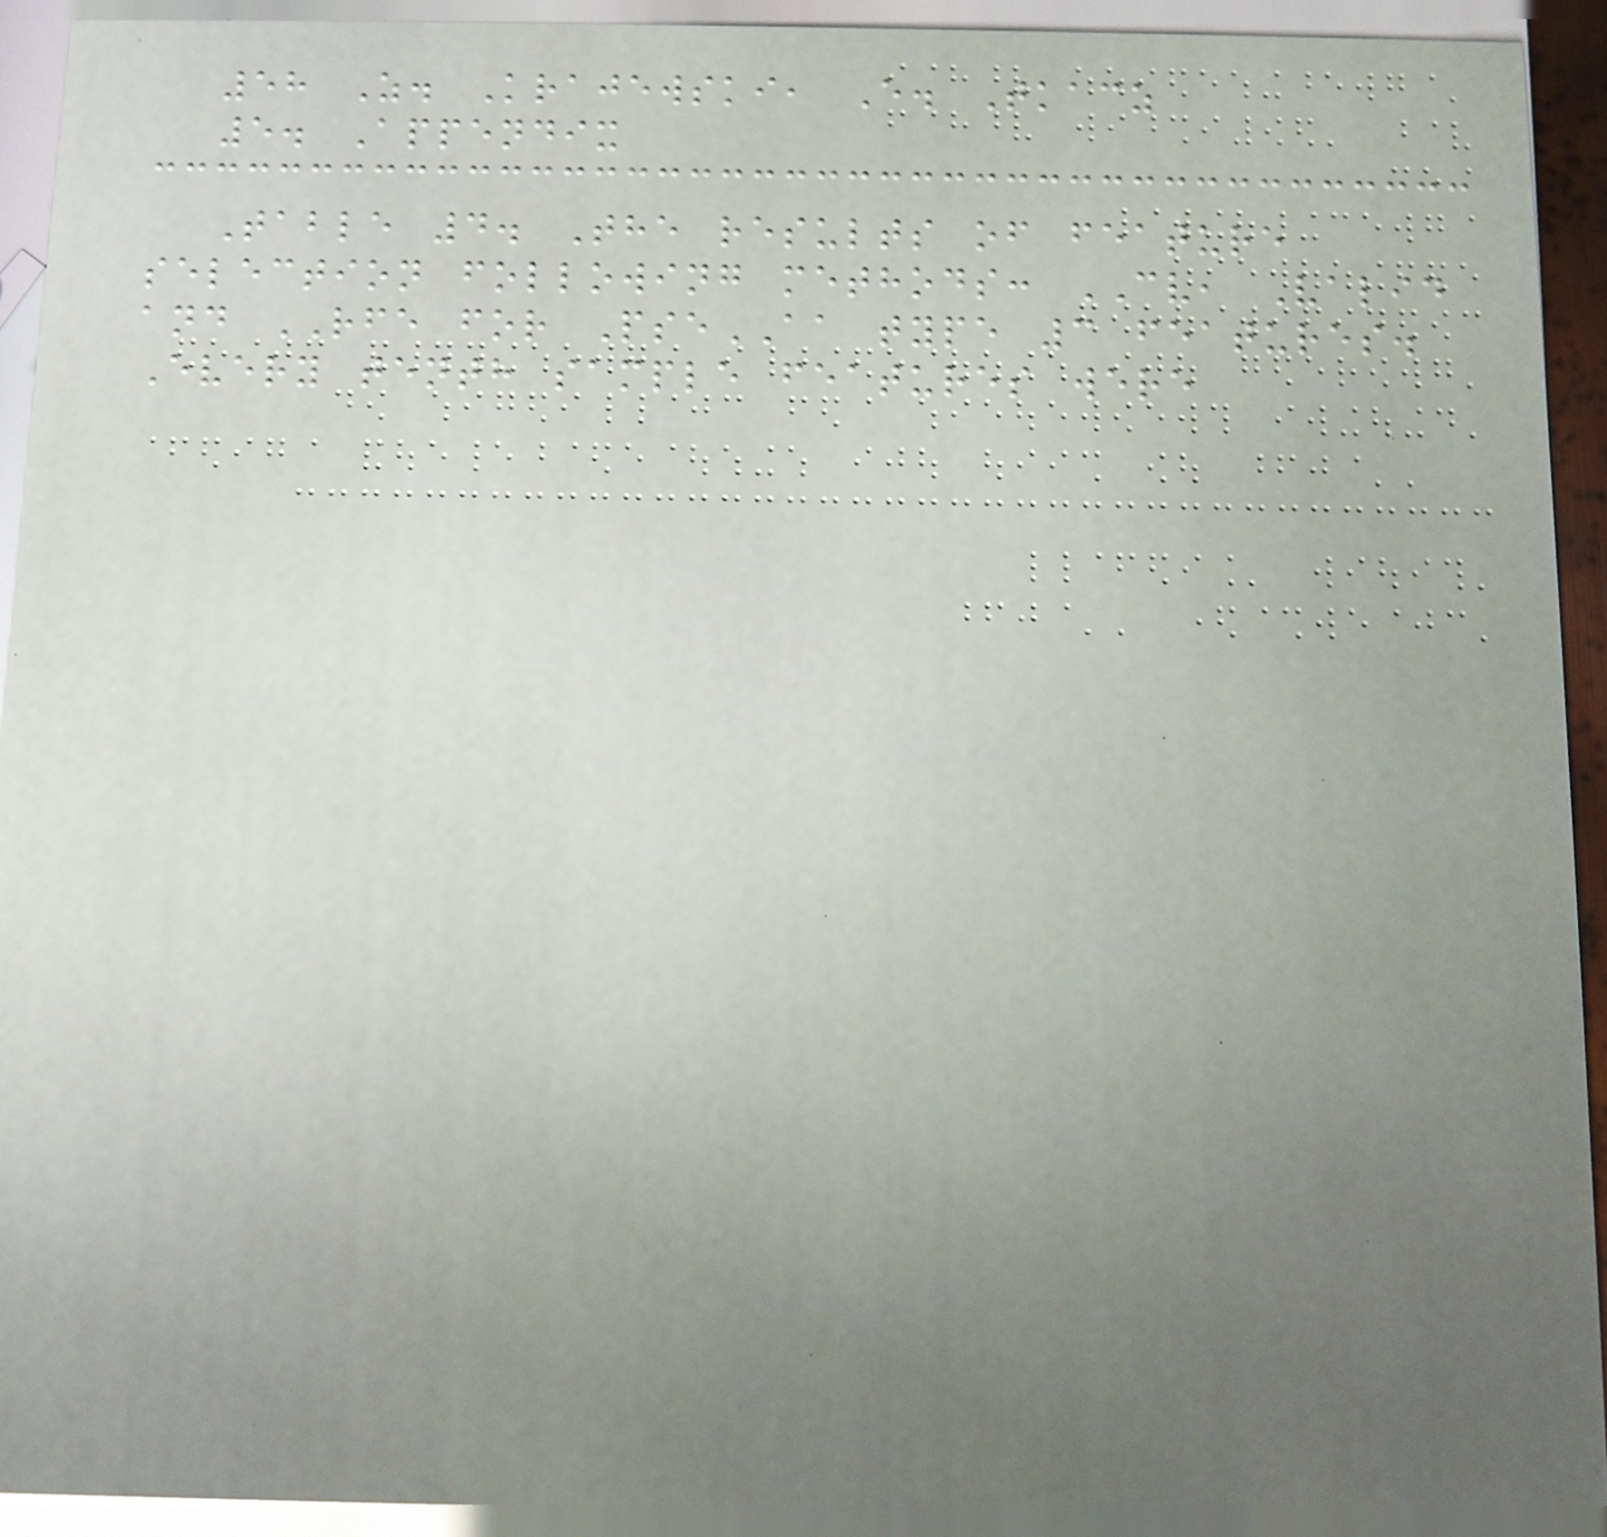58 Z. Krajewski, E. Tkacz
5. Appendix
Table 4. The results of feature
selection following methods: CV, Valid
and RFE for PseAA type 3 features.
Every tenth sample features were
